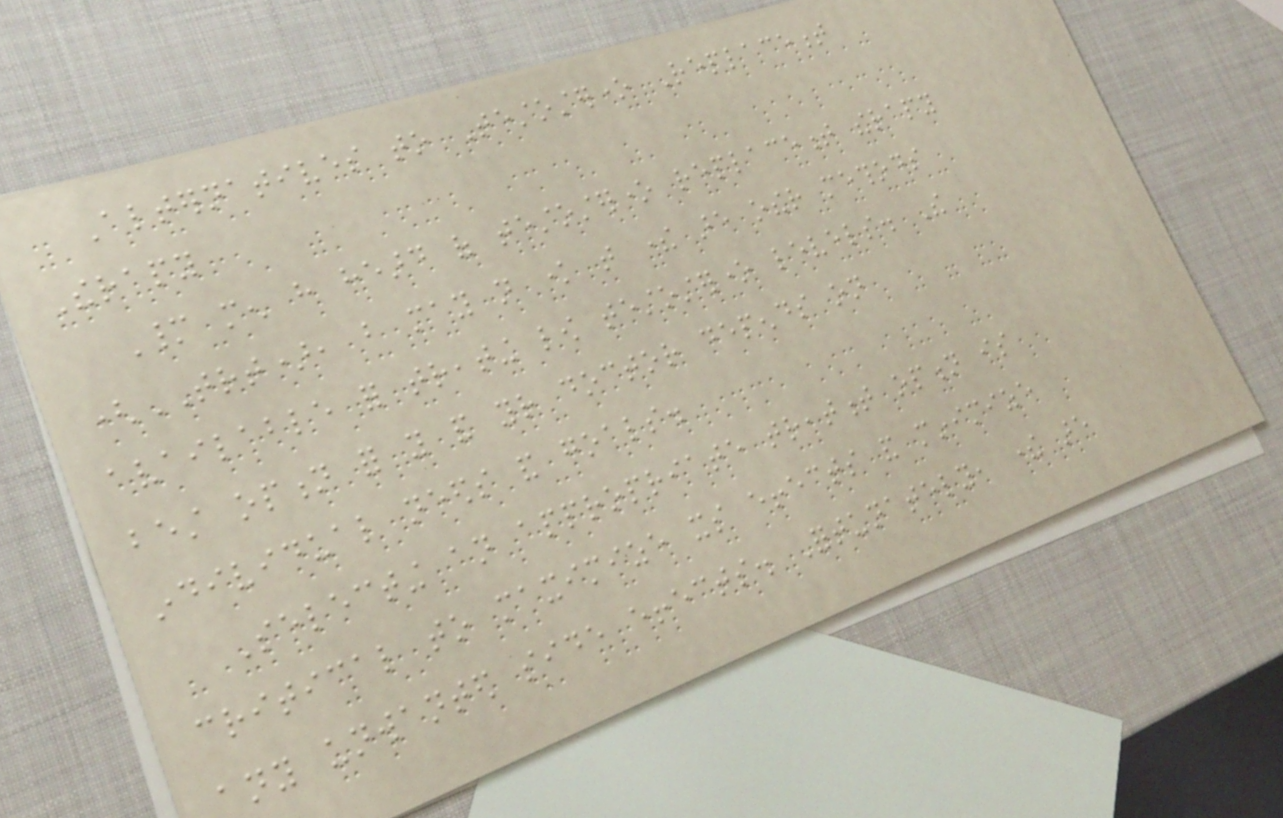Alternatives to Testosterone Replacement
Therapy
Many men have heard of testosterone replacement therapy
(TRT), but may not know that there are other methods
available for treating low testosterone levels. The
best option for you and your doctor depends on
individual needs and goals.
Selecting an appropriate treatment option is
critical to maximize its effects and minimize
any unwanted side effects. Fortunately, there are
